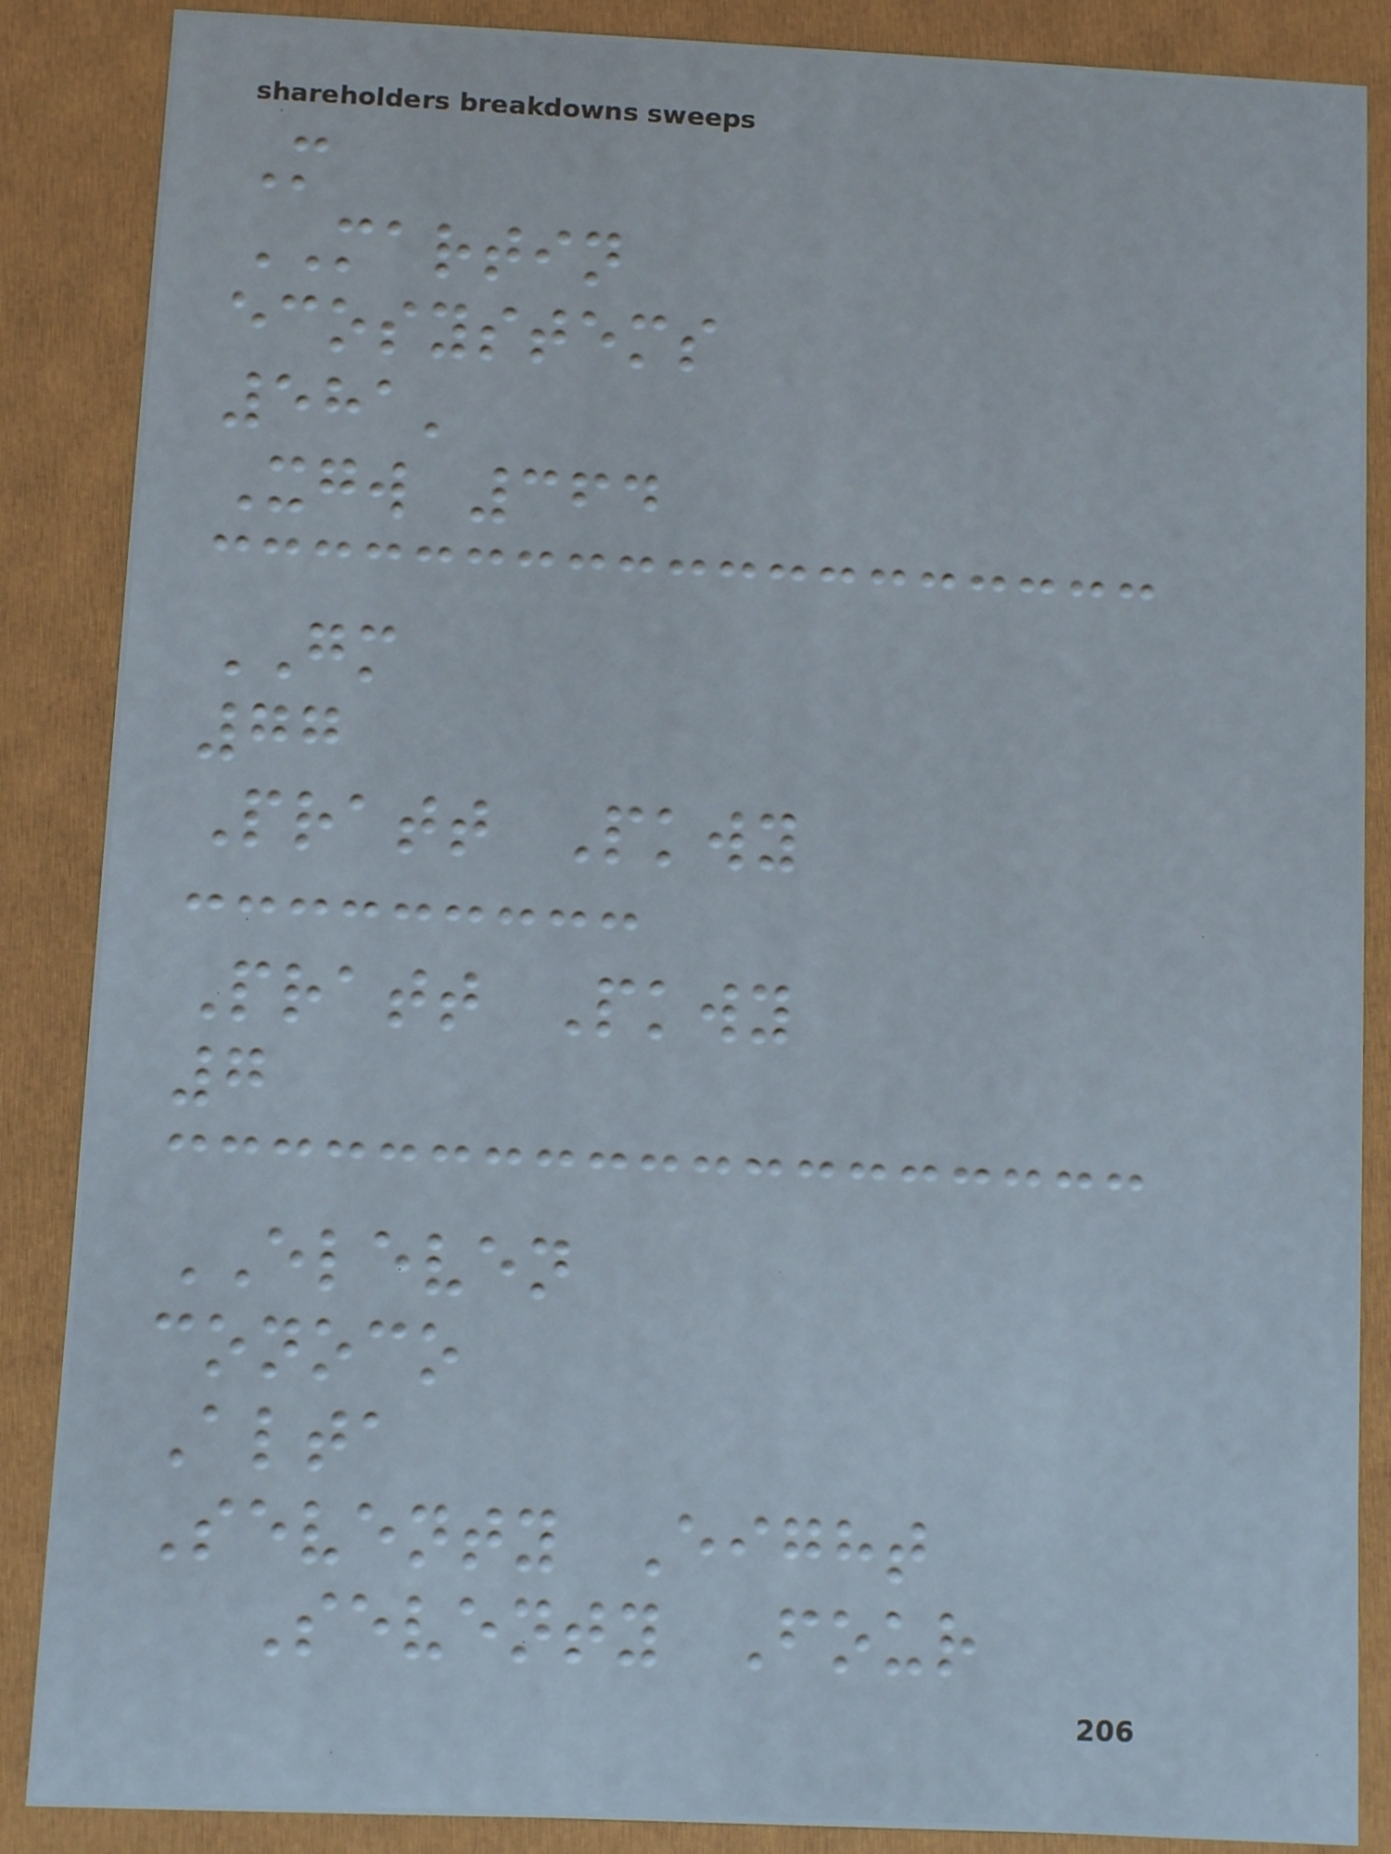M
MARTIN
ecosystems
581'
Xgw 364
GM
77
Pratt Pkwy
Pratt Pkwy
7
ELEVEN
conoco
Alta
Seventy Eight
Seventy Four
